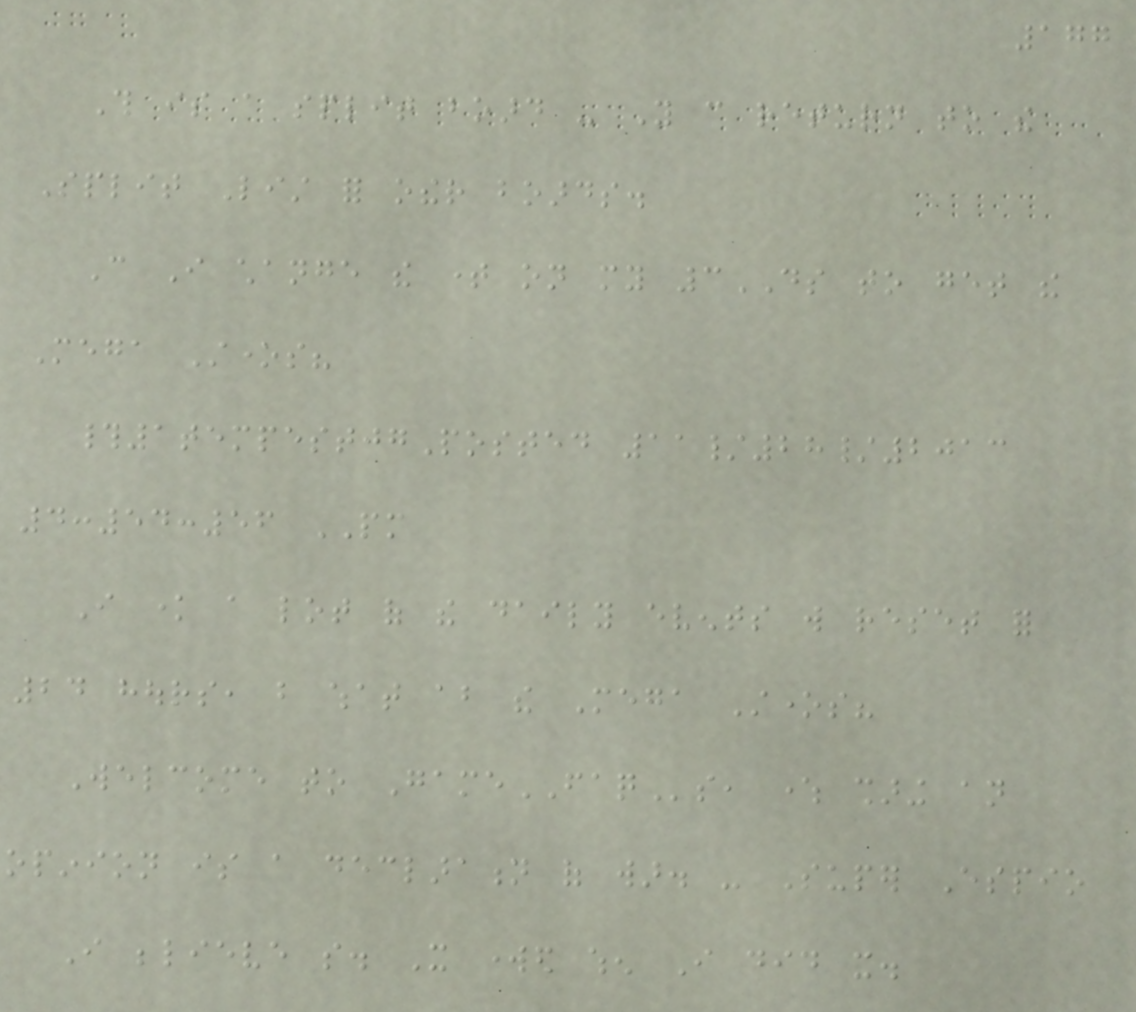177
This is a split board - You can return to the
Split List for other boards.
Can I change the time on my 3DS to get the
Mega Stones?
#1tempestjgPosted 11/28/2013
4:54:56 PM
I know a lot of the daily events will reset for
24 hours, but what about the Mega Stones?
Welcome to GameFAQs, where sharing an
opinion is a declaration of war. - Super Espio
I believe so. It worked when I did it.
